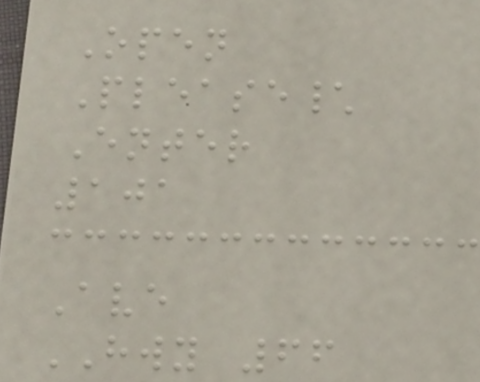Open
Please\
Enter
101
Ave
HWY 66
